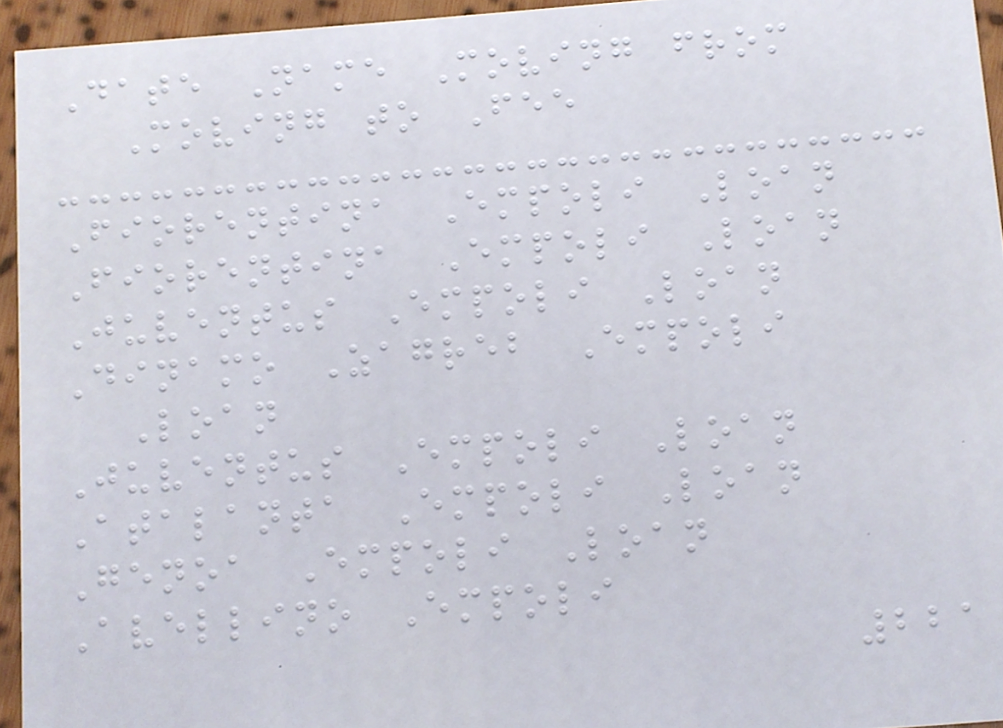Date Name Moving from
Moving to Fee
Fiorentina Empoli Loan
Fiorentina Empoli Loan
Juventus Empoli Loan
Dinamo Zagreb Empoli
Loan
Juventus Empoli Loan
Atalanta Empoli Loan
Genoa Empoli Loan
Avellino Empoli
221
